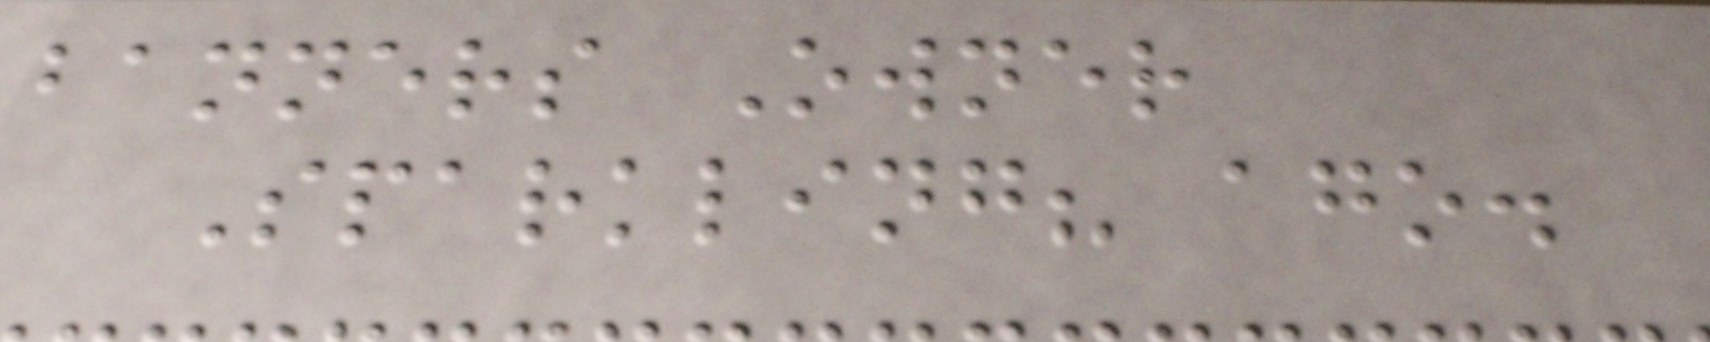banners Owner
Sparkling? ago.
